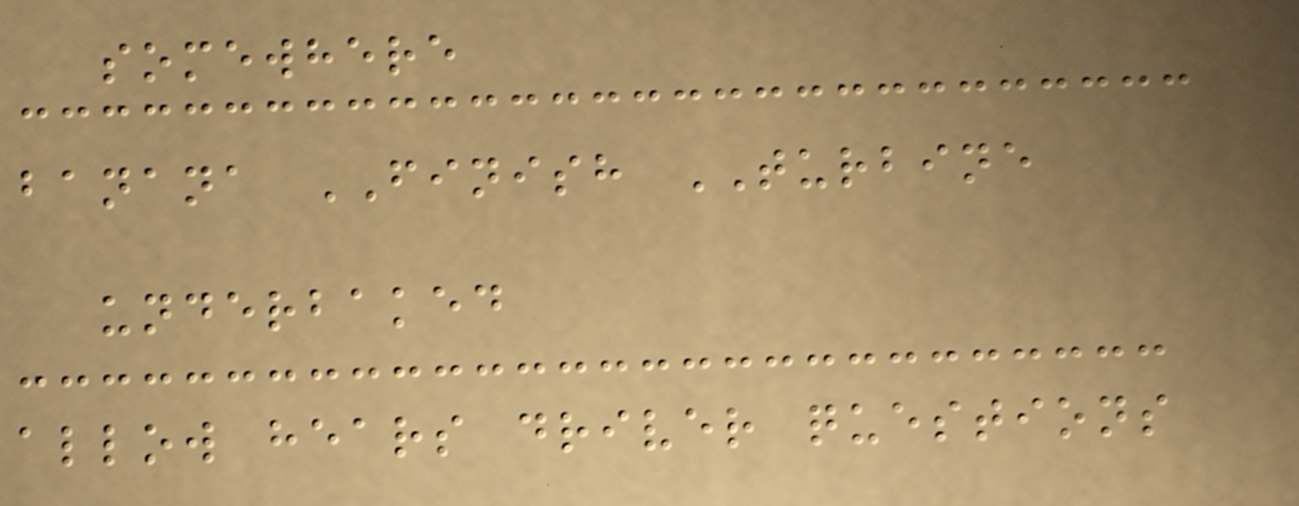somewhere
banana FINISH TURBINE
underbaked
allow hears driver questions
